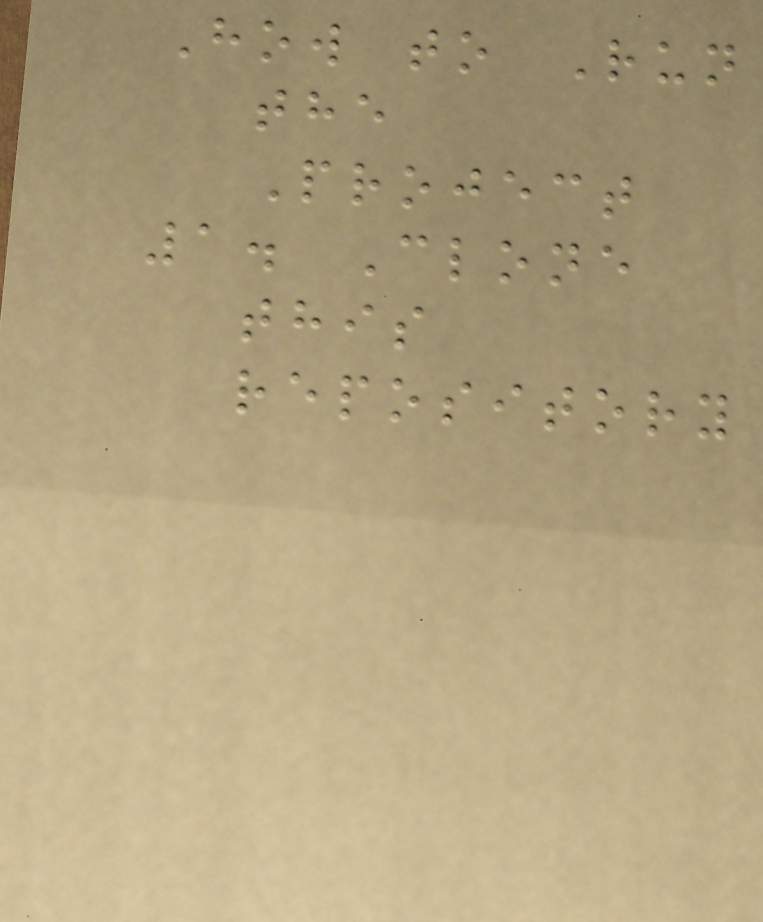How to Run
the
Project
1. Clone
this
repository
